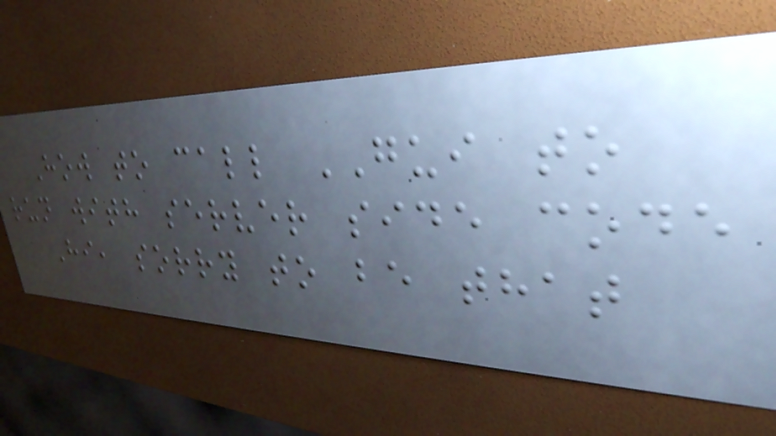How to call GUI to
run with server side code
Hi, sorry to be that
